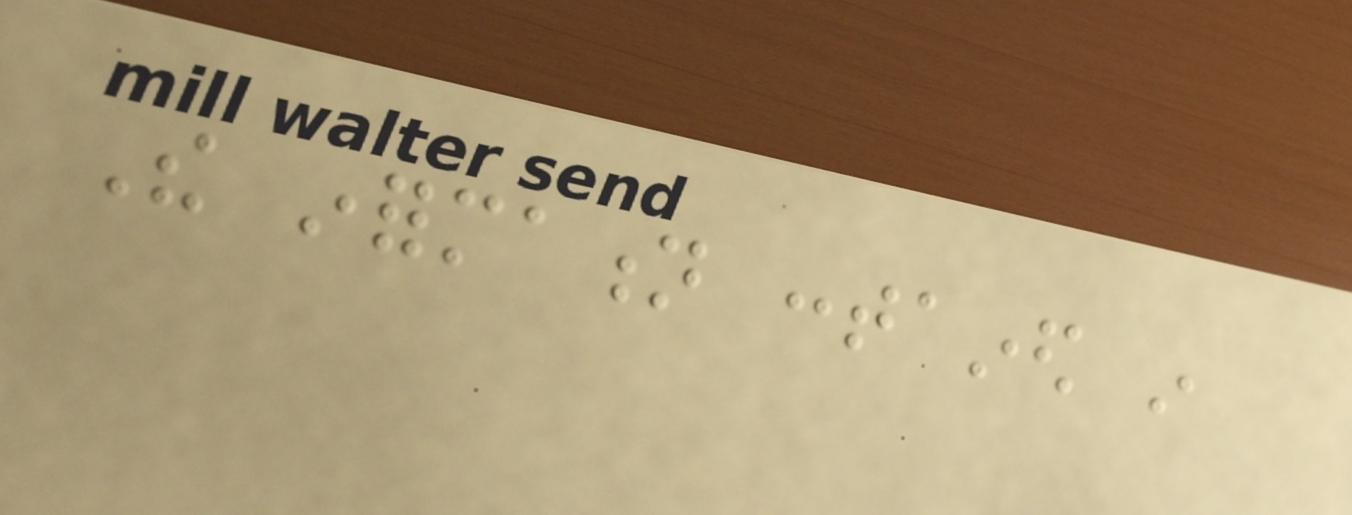The information contained in
